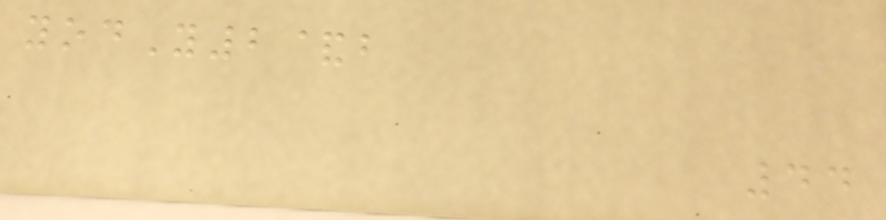yodY2&b
44
